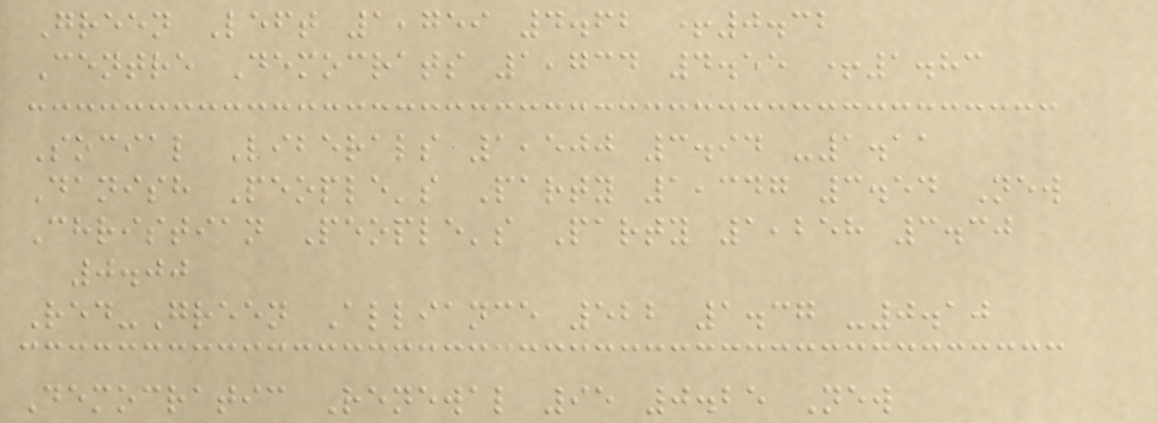Green Left 1,759 4.62 +0.32
Centre Democrats 1,734 4.55 +1.83
Social Liberals 1,500 3.94 -1.11
Danish People's Party 1,347 3.54 New
Christian People's Party 1,258 3.30
0.00
Red-Green Alliance 522 1.37 -0.10
Democratic Renewal 95 0.25 New
